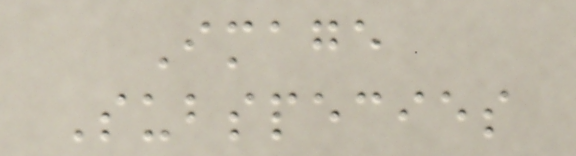Image
Subspecies
